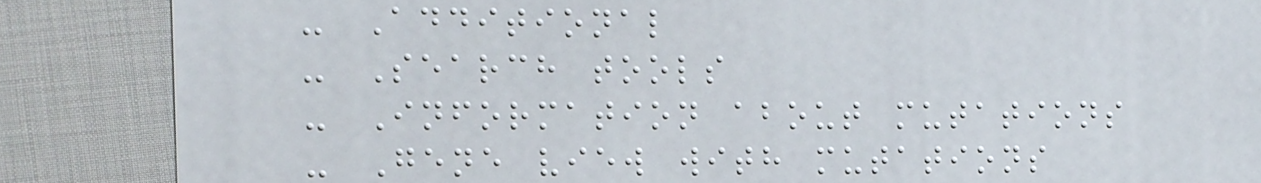- Additional
- Search tools
- Information about mutations
- Gene view with mutations
